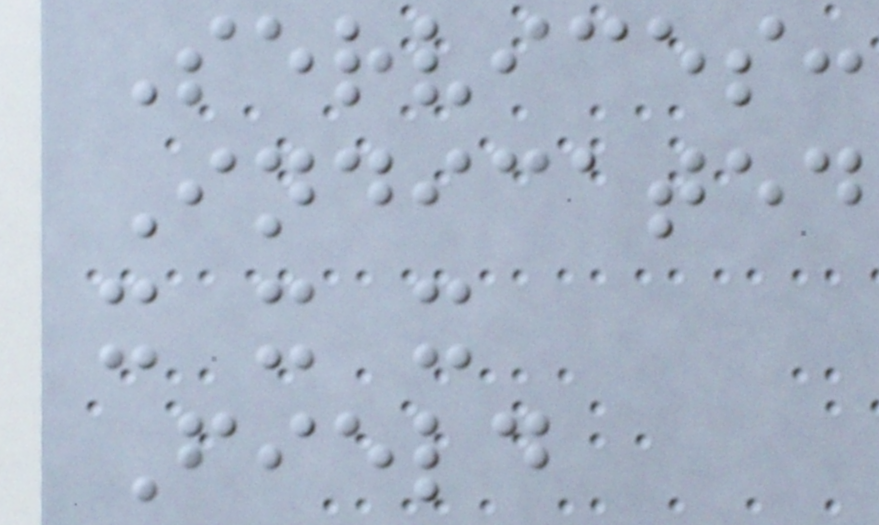Services:
Indicated
x x x
Field
